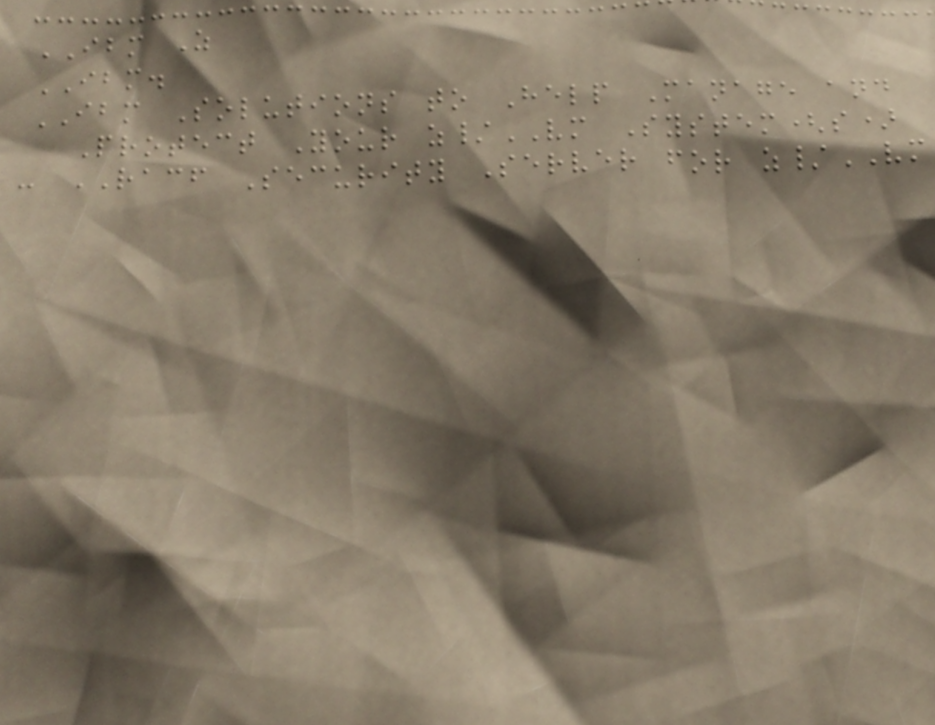IBM Z
IBM.
IBM Solutions to Help Manage and
Protect Your z/VM System(s)
- RACF Security Server for z/VM
